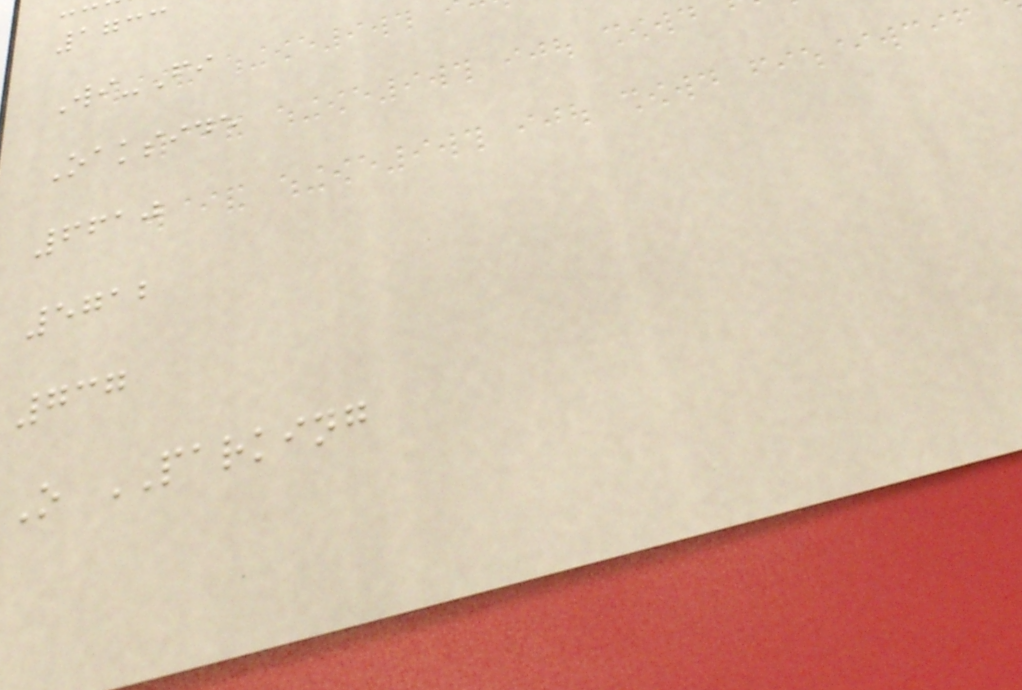1733
Wi-Fi
Oakside
6610
5712
737
O PARKING
